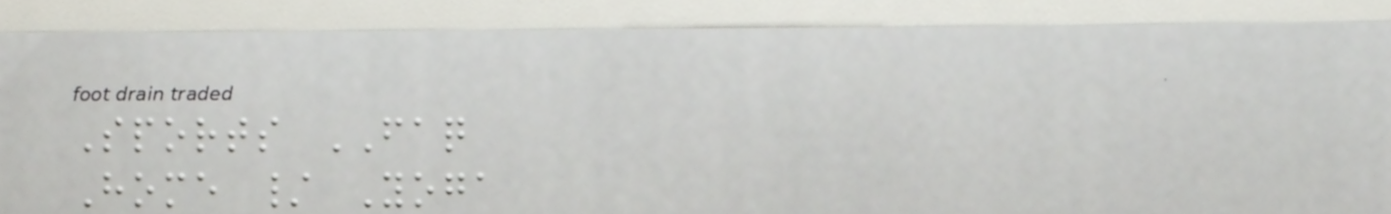Sports FAQ
Home / Yoga
